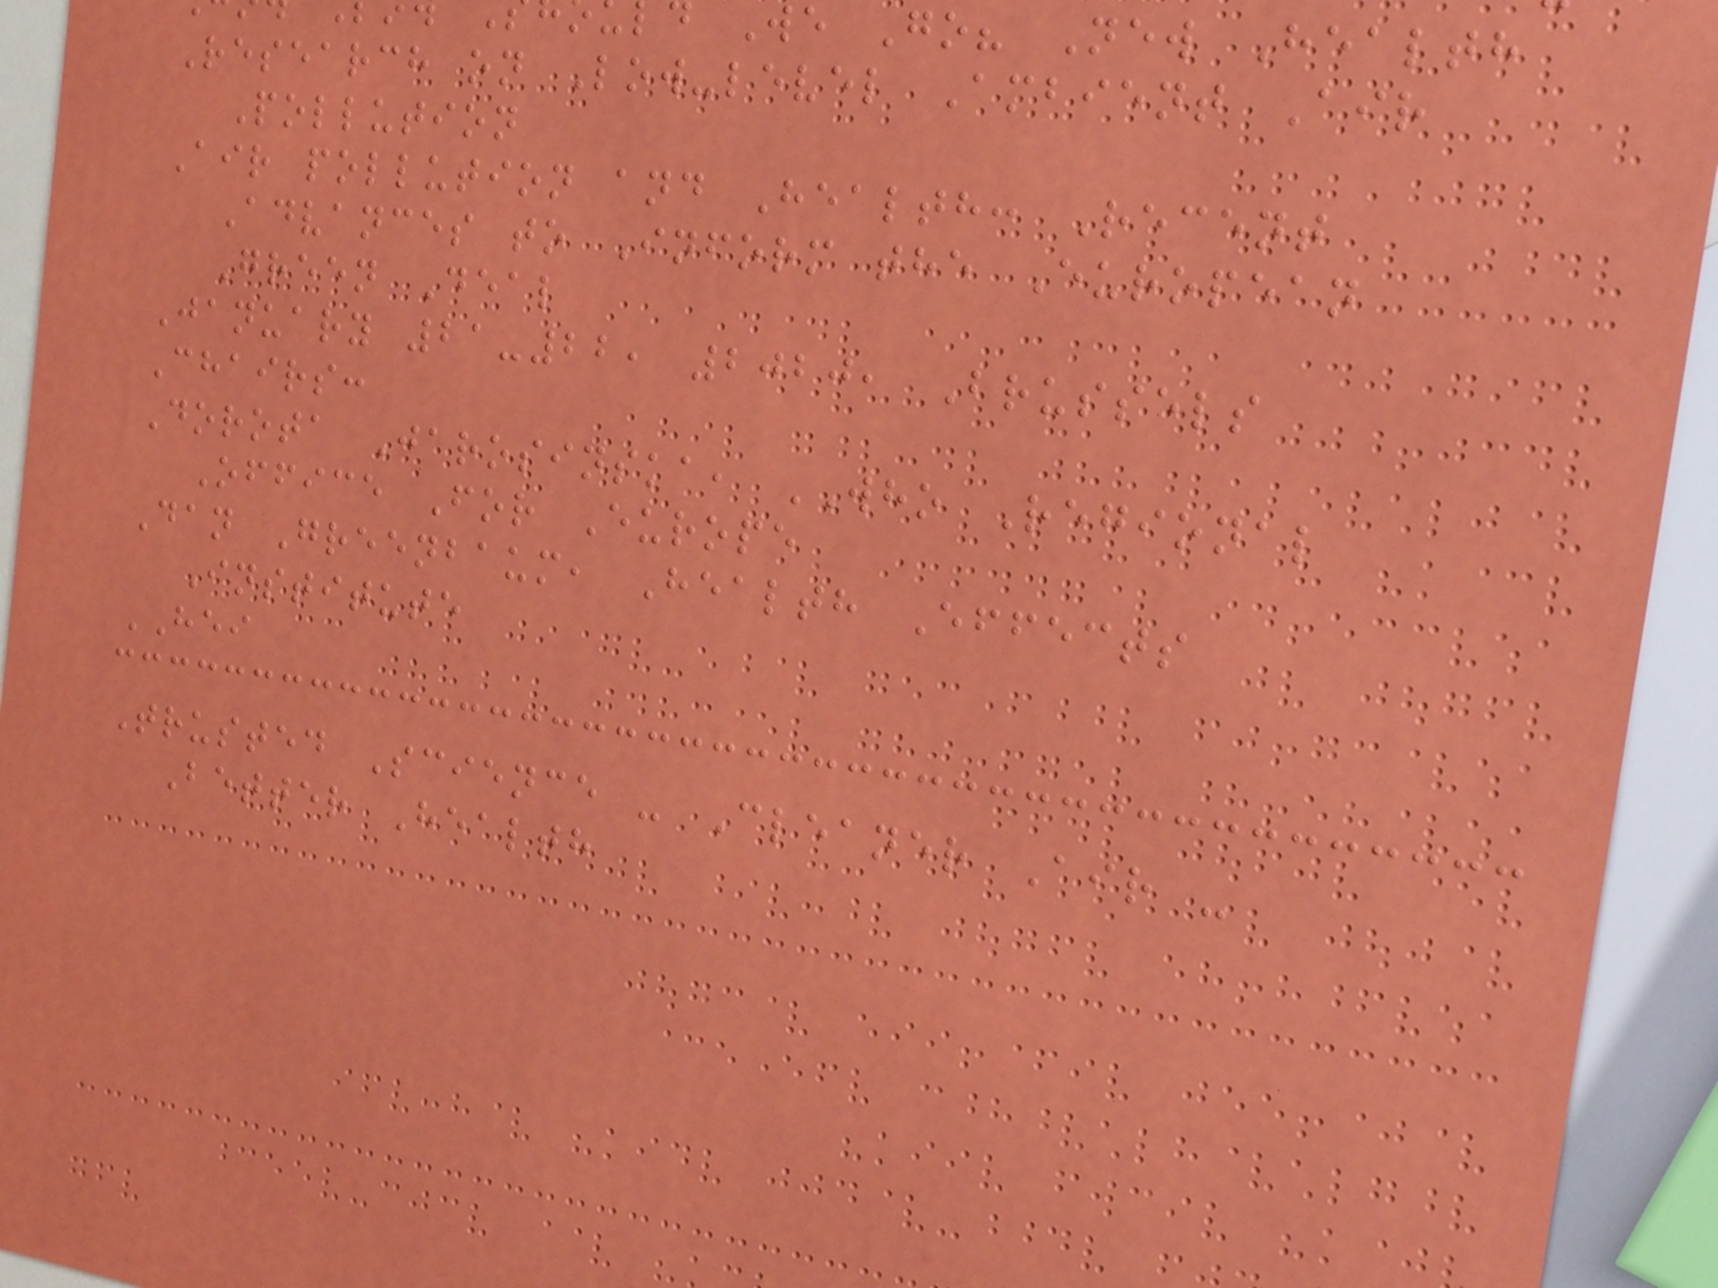We Go? New Health
Research on Low-level Ambient Air
Pollution
Air pollution and Health: Recent
Advances to Inform the European
Green Deal
January 21-22, 2020, Brussels
Chairs:
Dorota Jarosinska, WHO Regional
Office For Europe
Dan Greenbaum, Health Effects
Institute
HEI
Trusted Science - Cleaner Air -
Better Health
